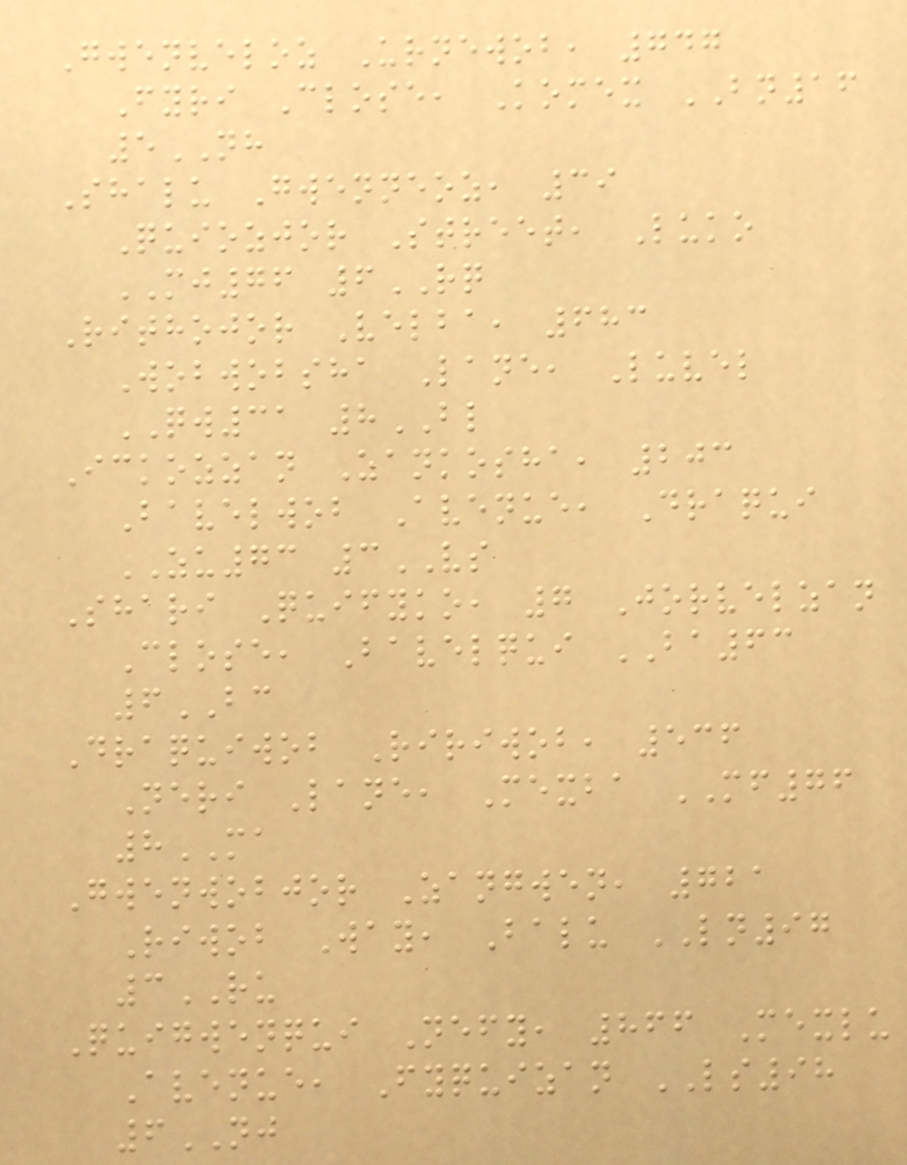Gwenveloz Urnewob, 747
Fyri Close, Komex BN16
5NH
Shalu Gwenneoz, 39
Quiozjor Street, Luko
MJ76 6RQ
Rithojor Velba, 683
Wobwobsha Lane, Luvel
QW31 8BL
Ickozzan Zankosha, 203
Bavelwob Avenue, Draqui
ZU73 3VS
Shari Quifyko, 7 Jorvelzan
Close, Bavelqui BA63
6BC
Draquiwob Ririwob, 536
Neri Lane, Mexba MF76
8MA
Gwenwobjor Zangwen, 721
Riwob Way, Balu LN97
3RU
Quigwenqui Nefy, 866 Mexlu
Avenue, Fyquizan LS98
6NJ
